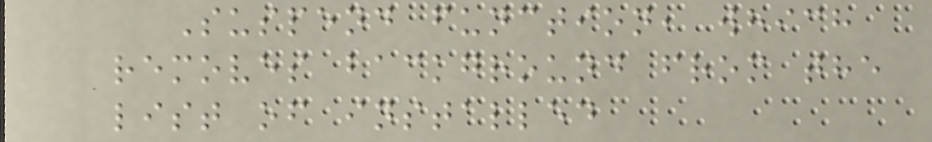Suspend function, which
removes background from the
list of installed
